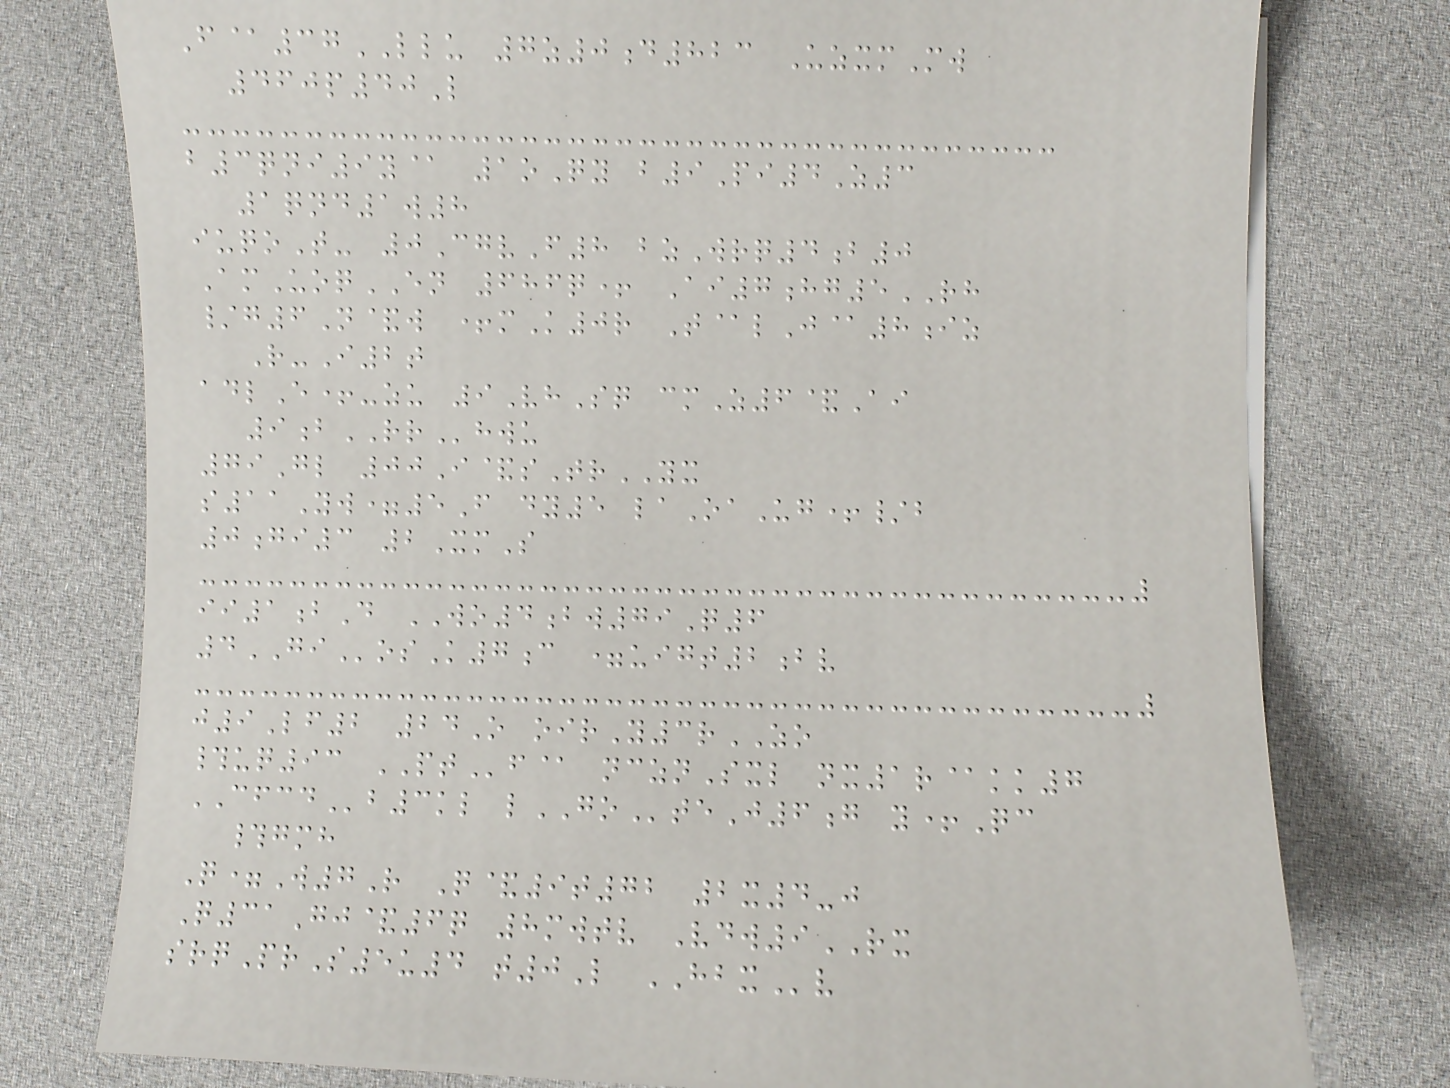F@37LLU 7z0d823 UzxmMw
460p40L
b3qni9y@ 1oQy b9Pi4Z3
1qnd1w8
iuqoT- 0CgvF8 bzWrq4b0
AmUoqEN 686q+ Ai7hg5RH
/g6N&w +mK0r T@lJ@8iz
R-I2t
adlE+-zu 9VhSq cmZ6&Ai
9bRRhwu
79Gl 00I&sTrYX
s11Yw=5F dy5 laOaUg+/b
0gi3 2XmS
ii1bD WO4bw79Q6
4GIosK7c =uigt2bv
j9Lf2 24O oirY3rZO
#uq93 PTf@ ncznSxl nx1r@kk7
CFCDb3kl lGOteJ6g y+Qc
#gmh
Q=W7R Q&9t72 2x4-j
Q31Gj&6q 8mwtv Vdw9RX
srqPrS5u4 t0L HBXv
